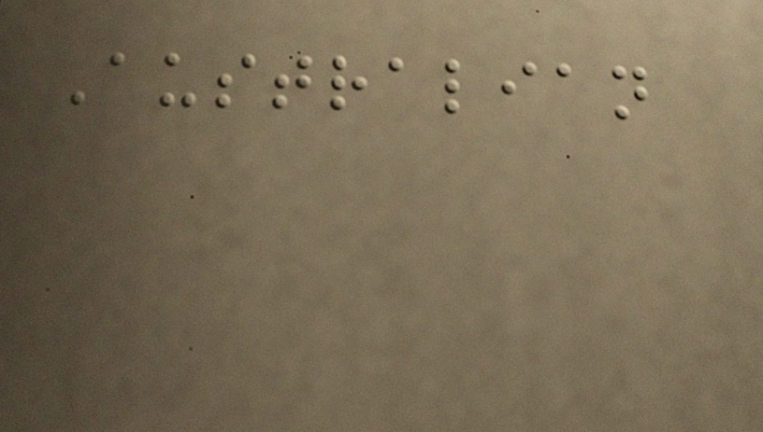Australian
